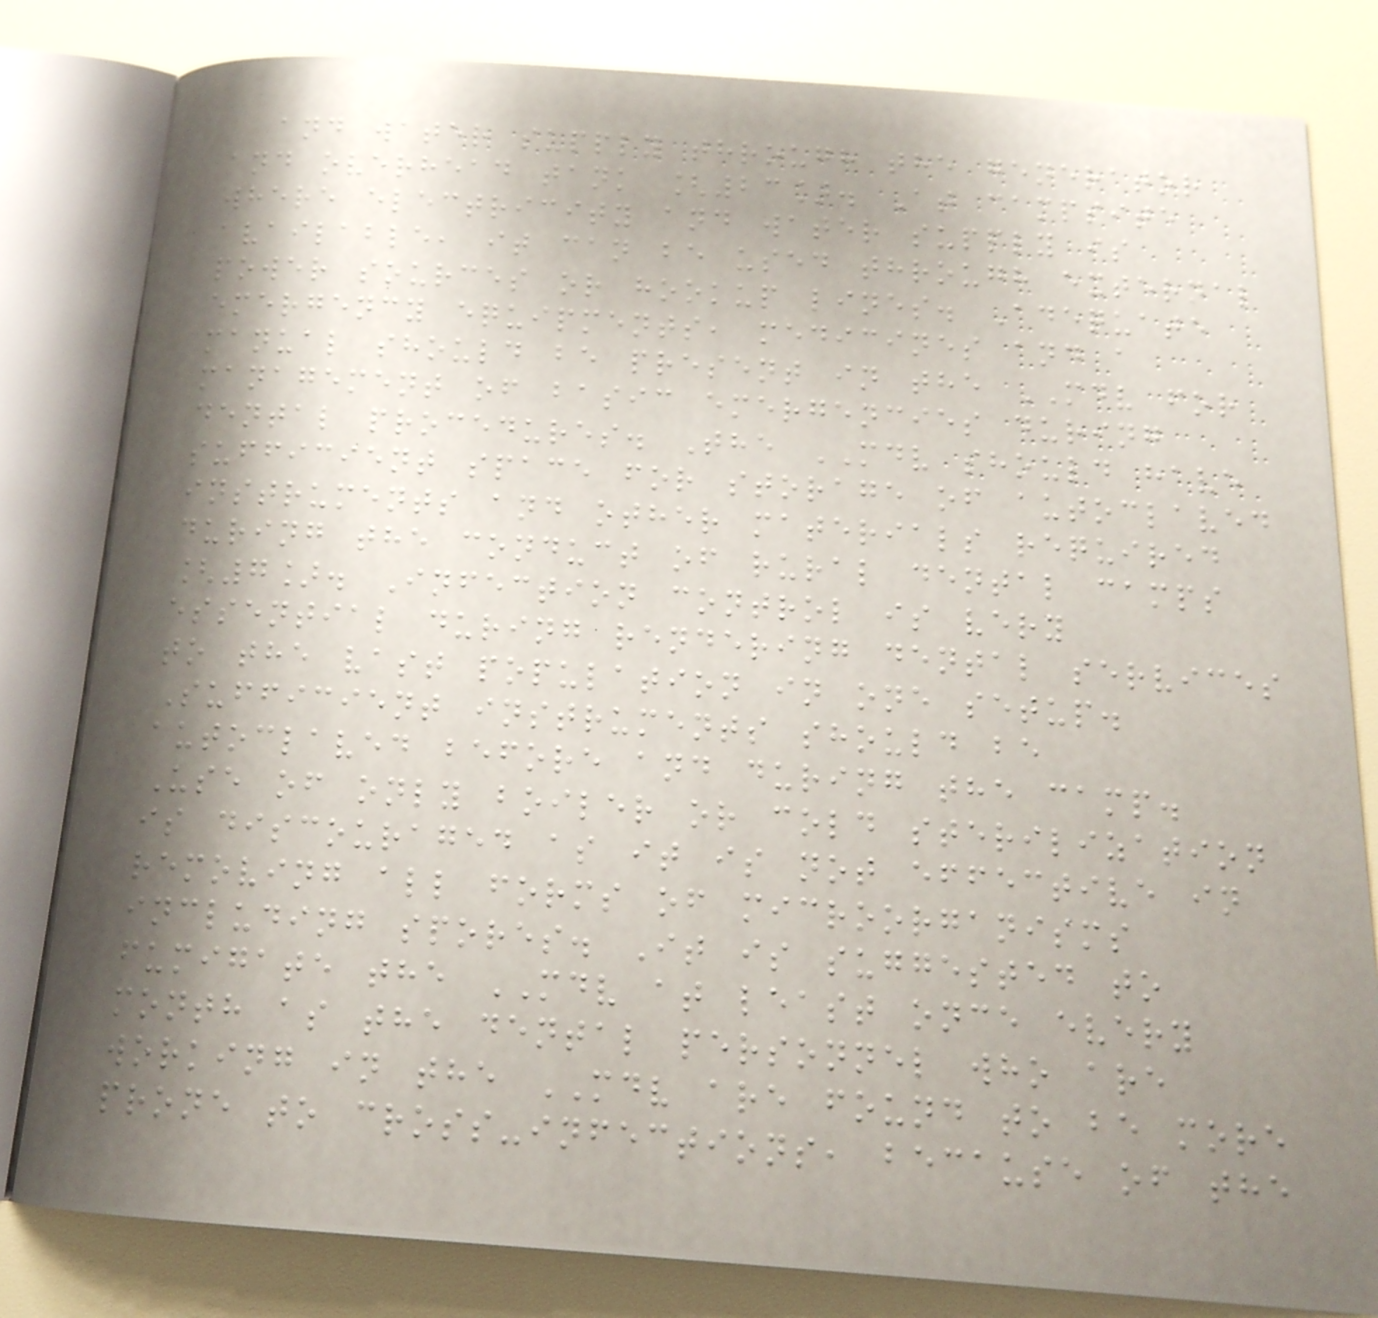and water supply through the generator
and overhead tank [23]. At campsite
where electricity and water supply is
available, it can be used through external
power sources or hookup lines. Adequate
emergency equipments, medicines and a
manual should be present in the MDV for
management of basic emergencies during
dental procedures. The MDV should have
sufficient space for storage of autoclaved
instruments and other materials required
during the conduct of rural dental camps
[7]. Infection control is very
essential during rendering dental services
to the vast population in one setup.
Sufficient instruments should be
autoclaved before and during the camp.
Use of only boiler or cold sterilization
is discouraged as it is not effective in
removing all forms of microorganisms
including spores. It is suggested to
fumigate the MDV at least once every
month as the dental personnel who are
working in the MDV are found to be more
prone to cross-infections, because of the
